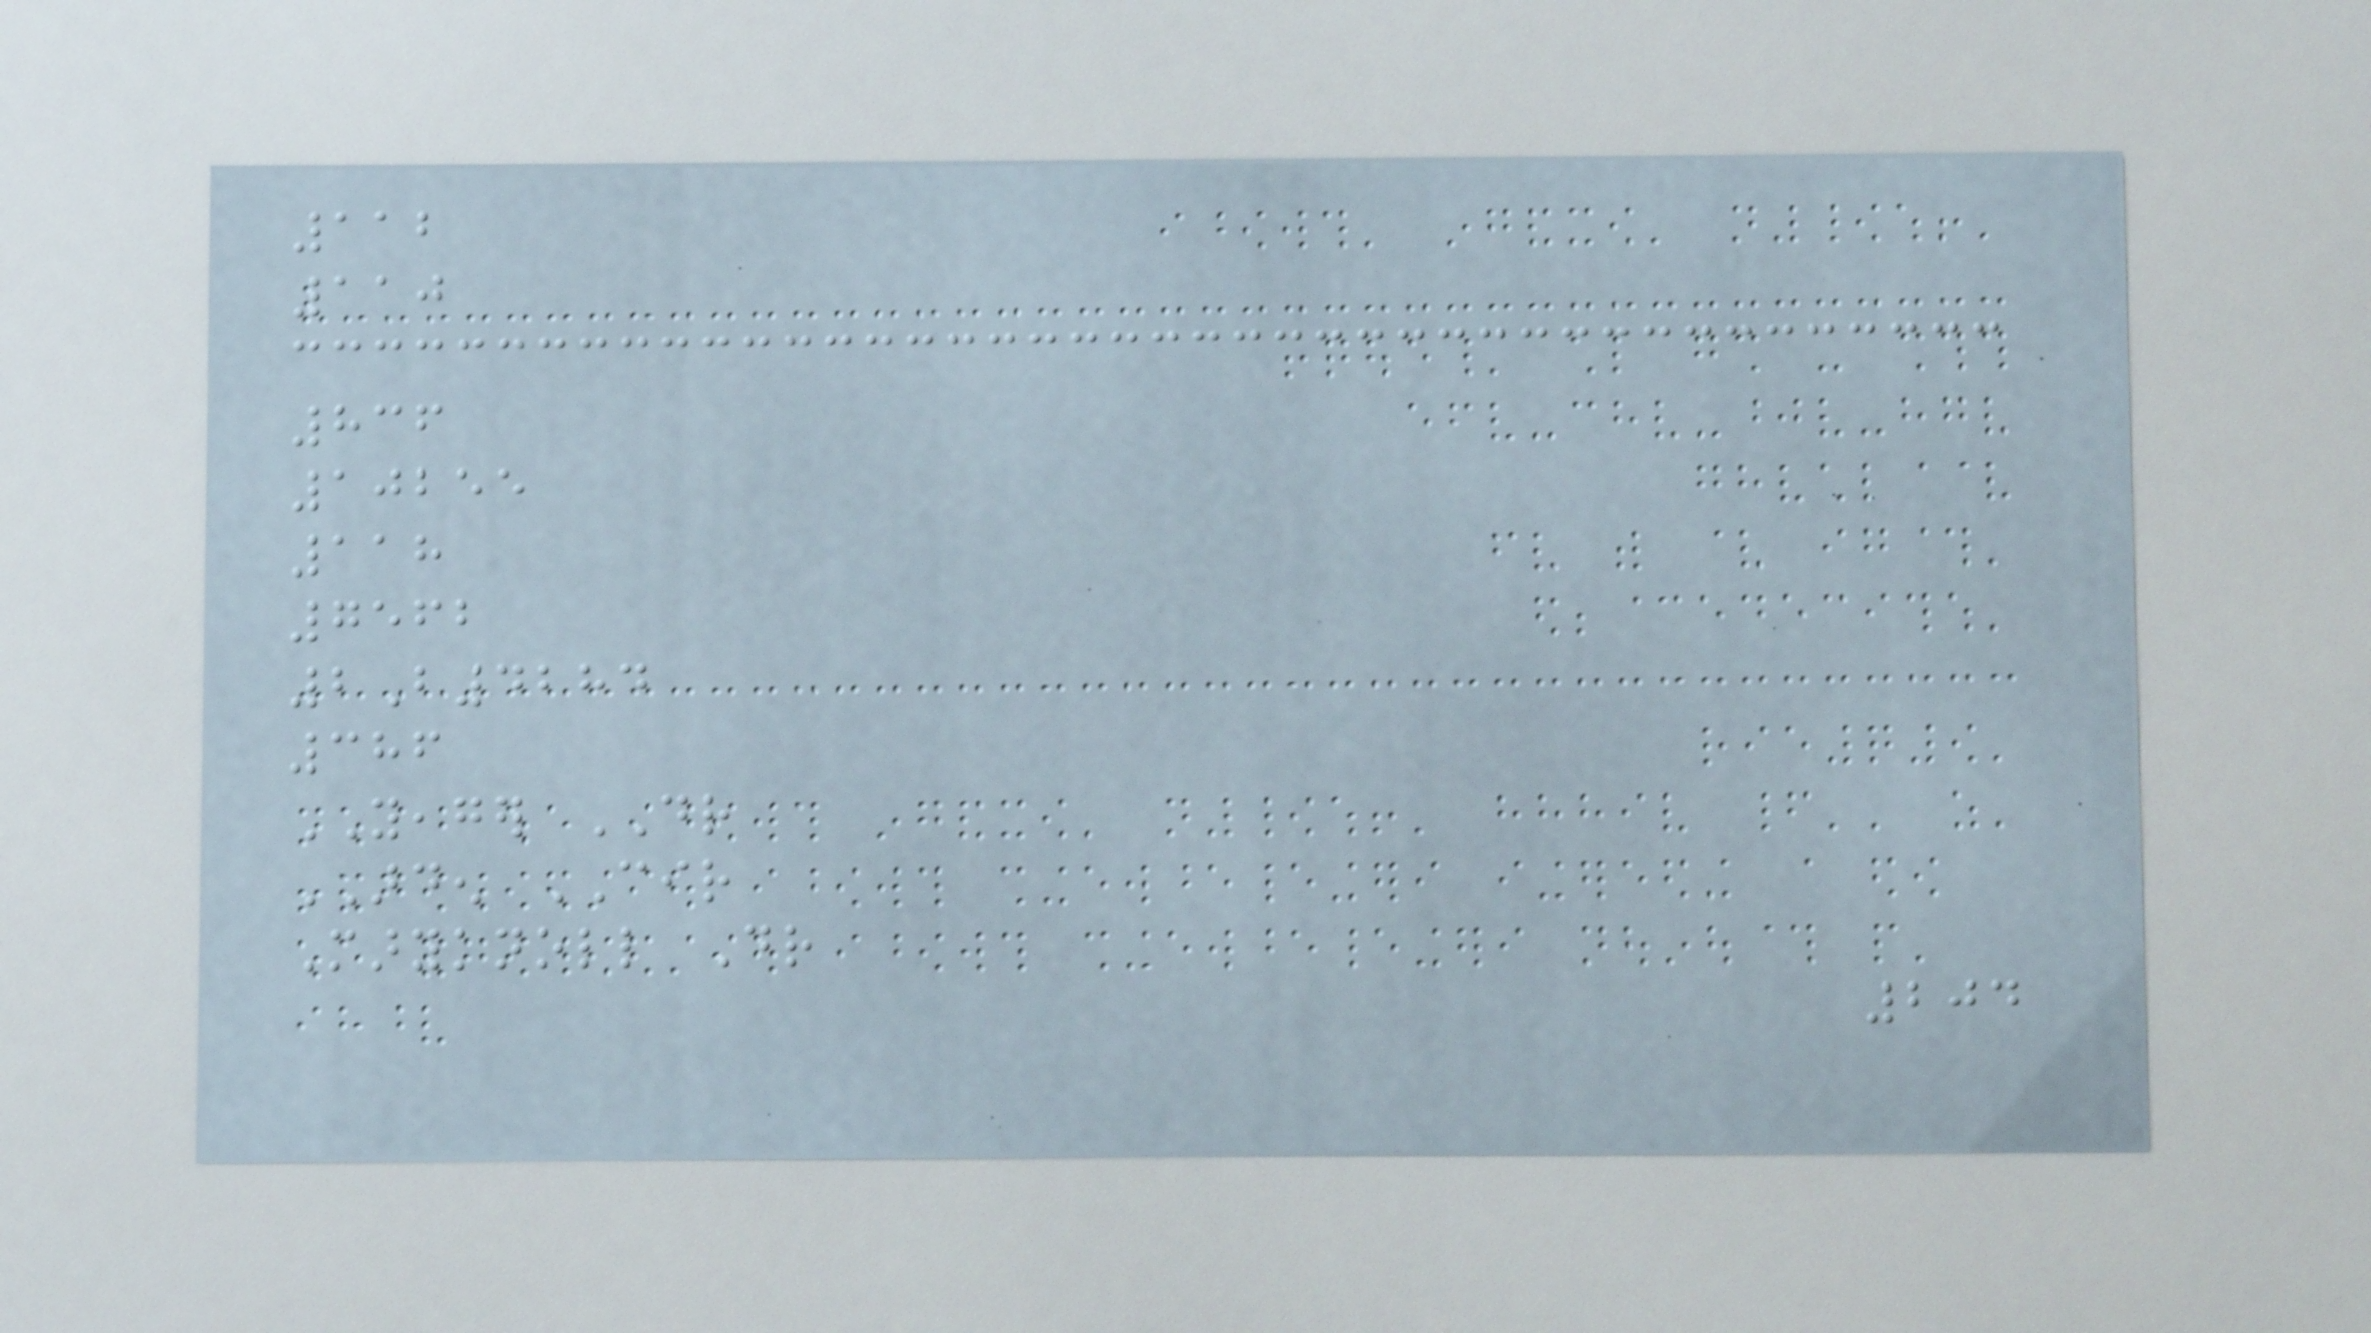112
110
836
10255
118
7562
2B4284
386
YEAGER DR
ARDEN CIR
Maryknoll Dr
204
